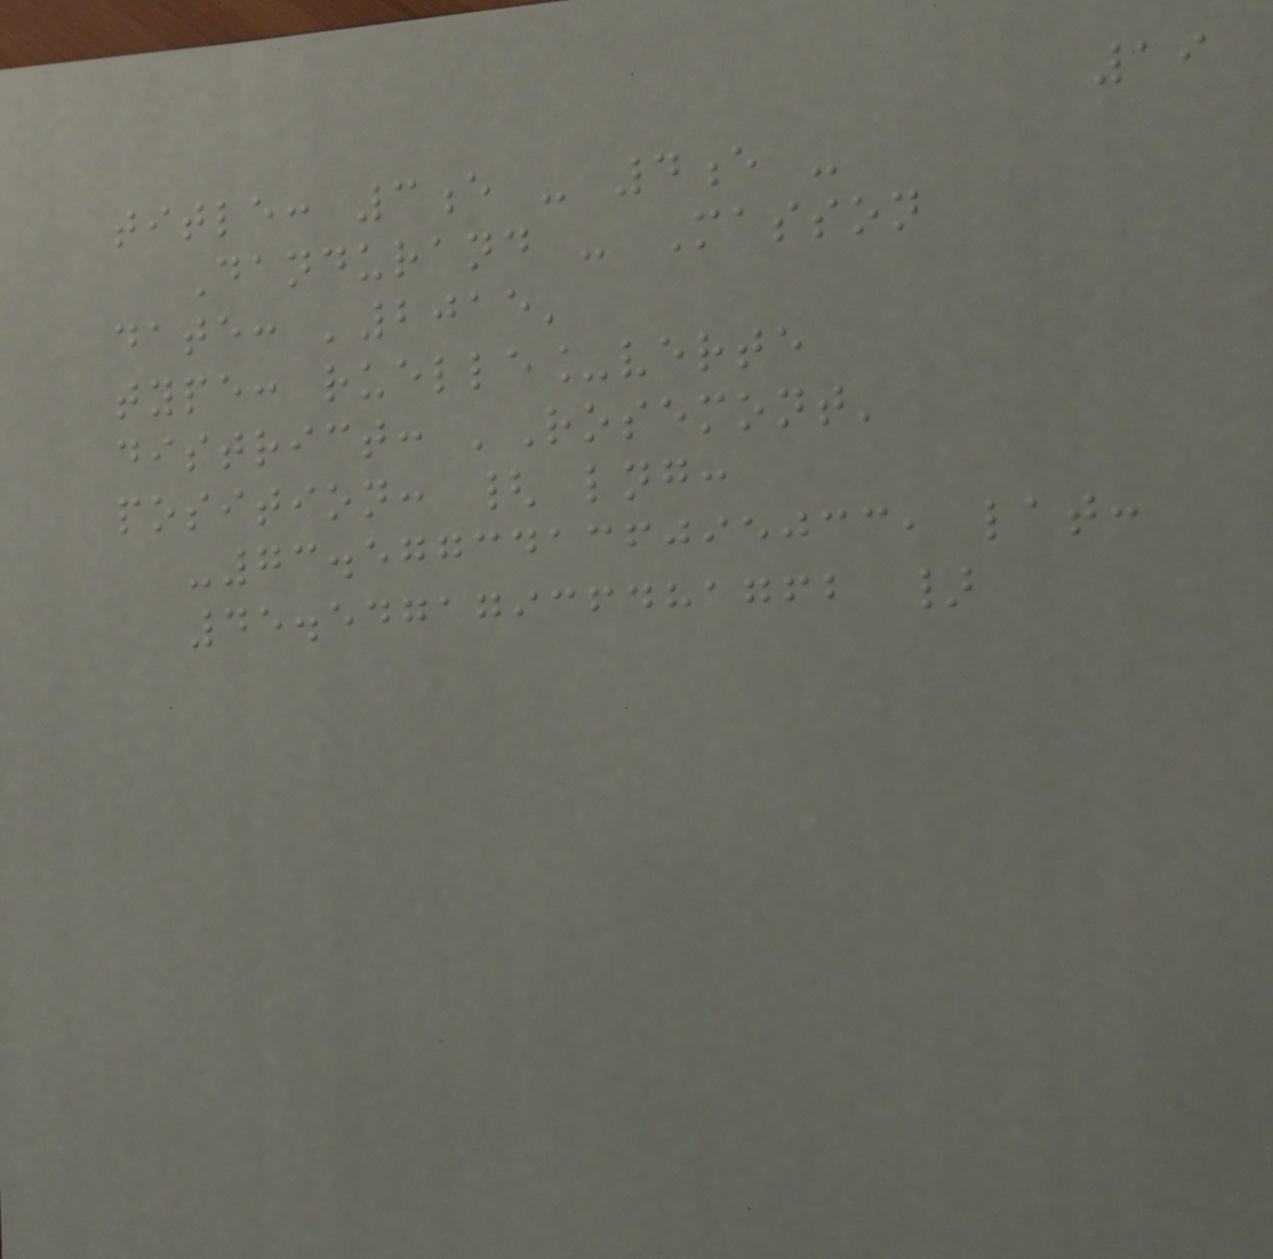19
title: 3e - 4e -
Dandurand - Masson
date: '2015'
type: ruelle_verte
district: 'Rosemont'
position: { lng:
-73.57734136095033, lat:
45.54717936481762 }
